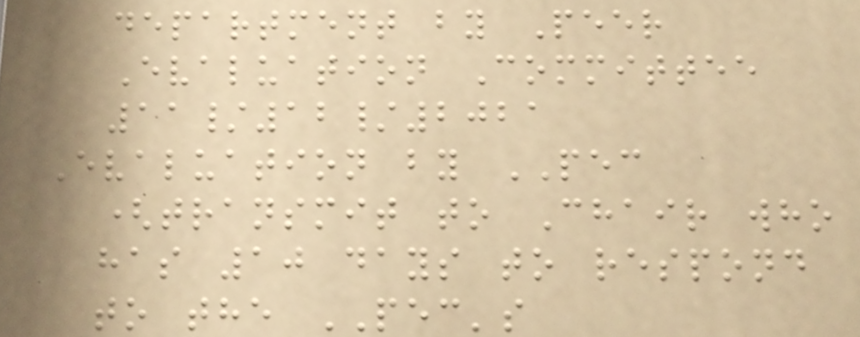department by Peer
Evaluation Committee
11/12/2021
Evaluation by PEC
(transmit to Chair who
has 10 days to respond
to the PEC's
